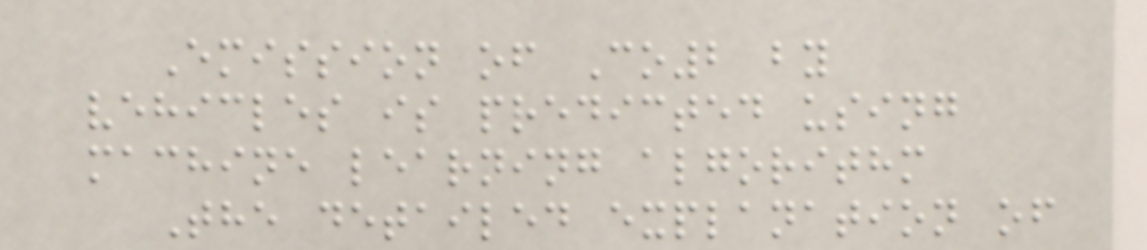Emission of Co2 by
vehicles is predicted using
machine learning algorithm
The detailed explanation of
